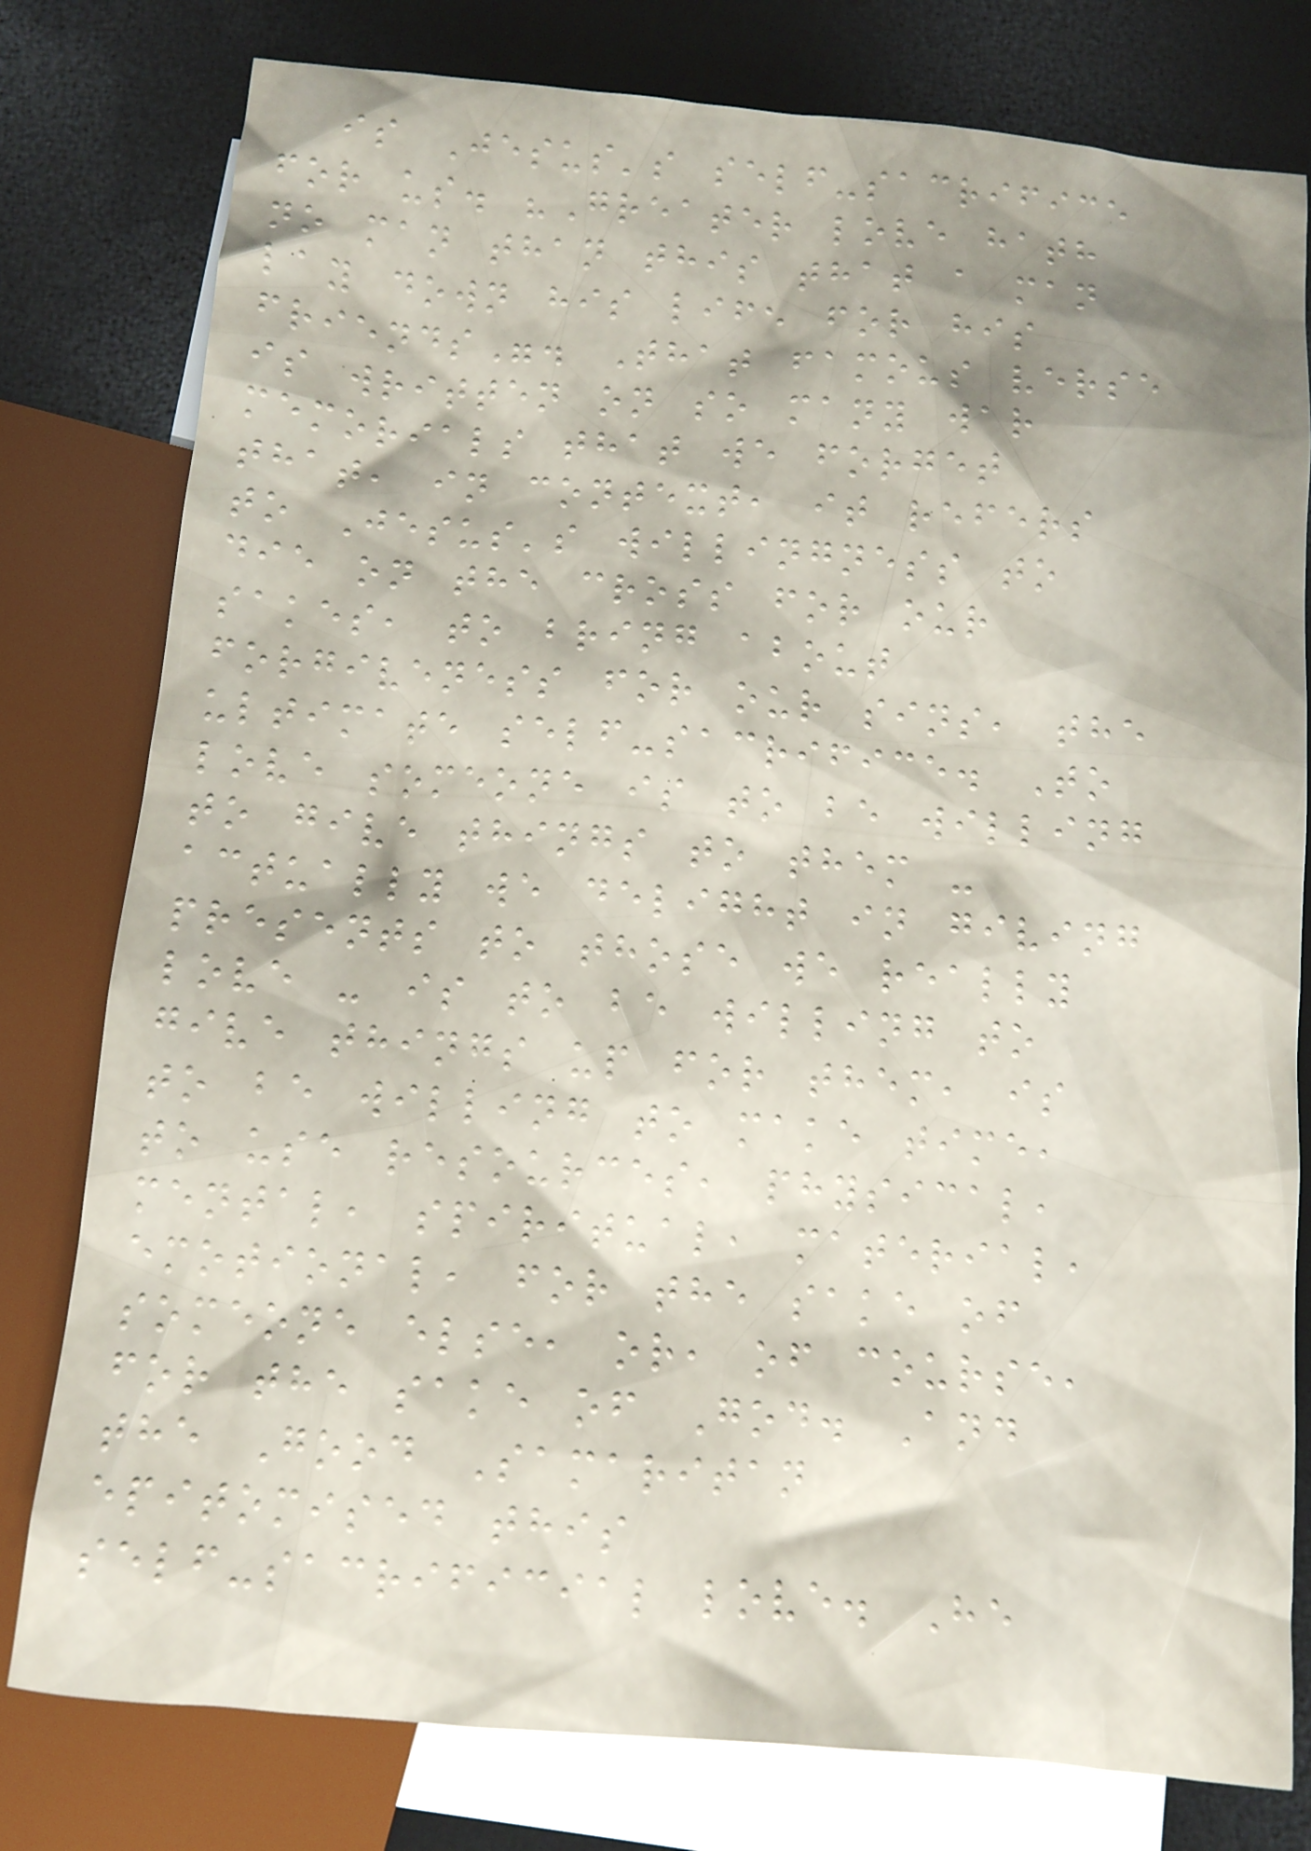is Jesus's self-sacrifice
for us. "Greater love hath
no man than this that a man
lay down his life for his
friends". That famous verse
is written on so many war
memorials that we forget
that, in context, it refers
to Jesus's willingness to
die on the cross for our
sakes, to bring about
forgiveness for our sins, the
ultimate self-sacrifice. To
love someone is to be willing
to give things to them -
actually we delight in giving
presents to those we really
love - is to be willing to
give things up for them, is
to be willing to make time,
to use resources, physical,
mental, spiritual, material,
emotional, for the sake of
someone else, or, of course,
for the sake of God. And
the Good Samaritan
epitomised this
self-sacrificial love. He
